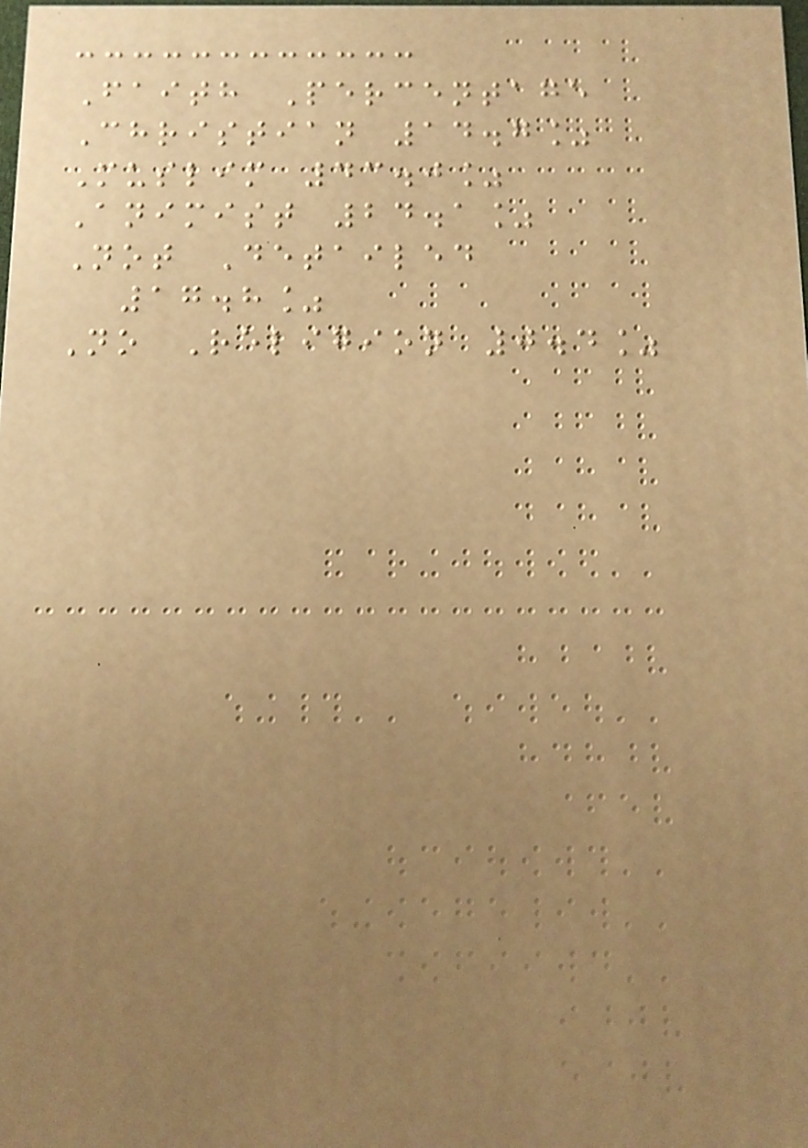Faith Percentage
Christian 14.7%
Muslim 43.0%
Animist 24.1%
Not Detailed
17.8%
No Religion 0.4%
